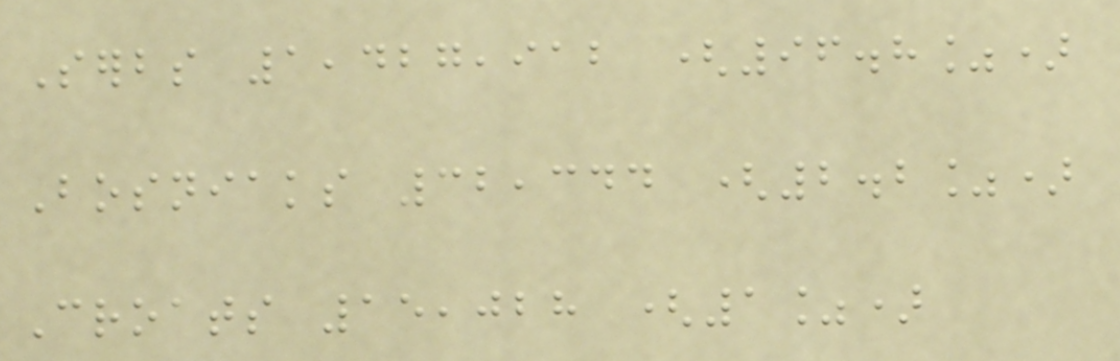Serbs 1,427,912 (96.8%)
Bosniaks 32,344 (2.2%)
Croats 15,028 (1%)
